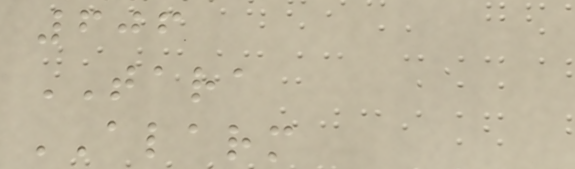606
TARA
ALARM
